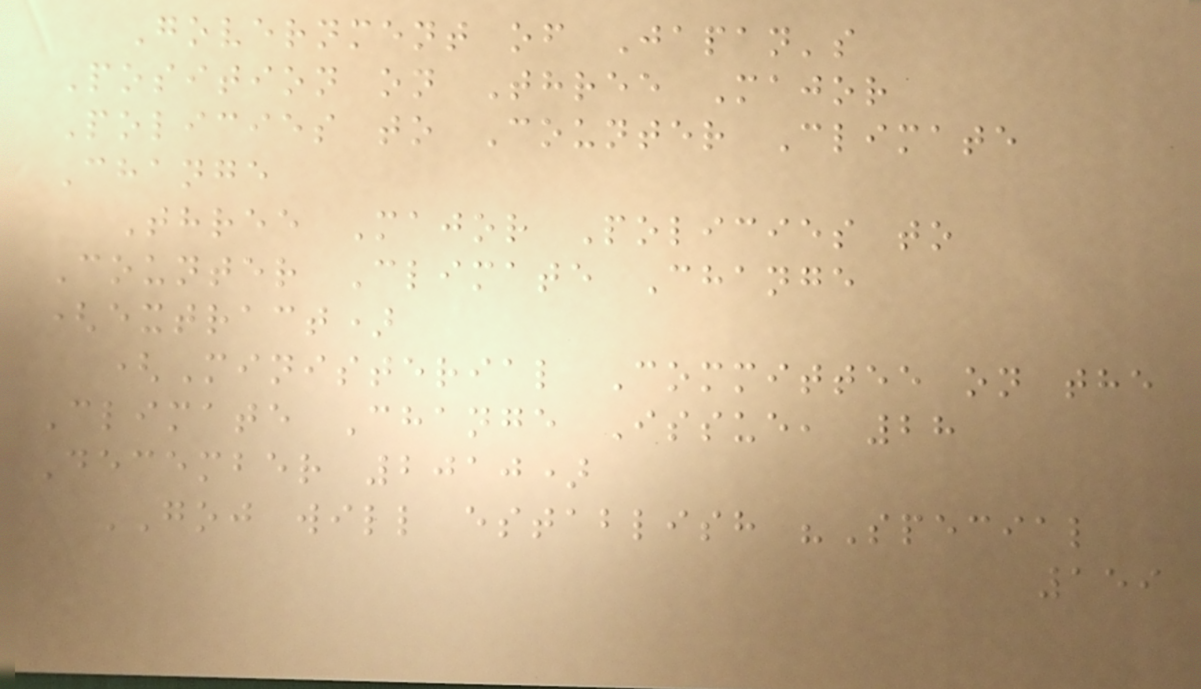Government of Japan's
Position on Three Major
Policies to Counter Climate
Change
Three Major Policies to
Counter Climate Change
(extract)
(Ministerial Committee on the
Climate Change Issue, 28
December 2010)
GOJ will establish "Special
159
